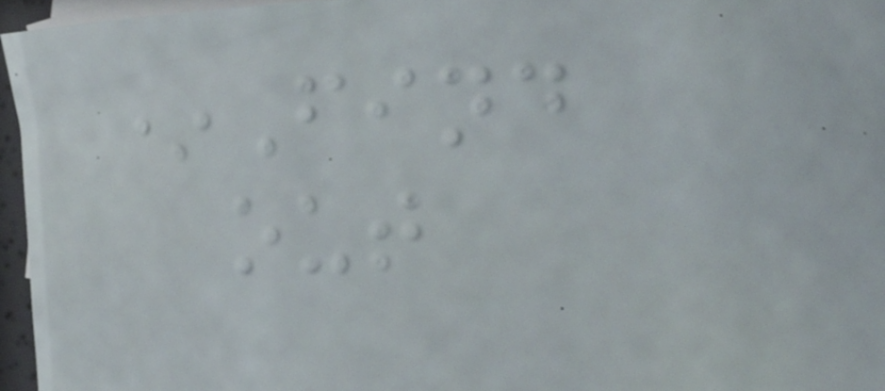*Find
out
